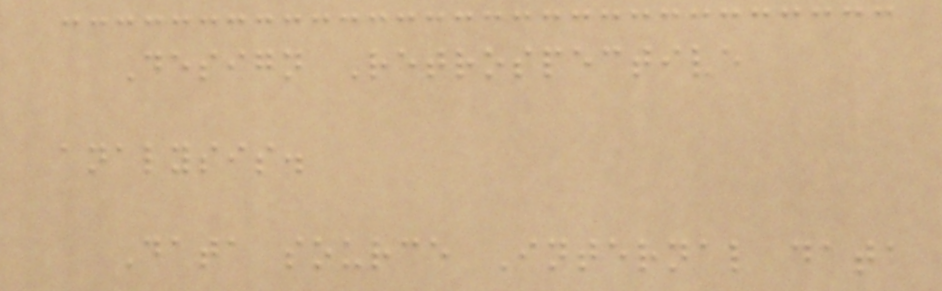Design Retrospective
analysis.
Data source Internal data
